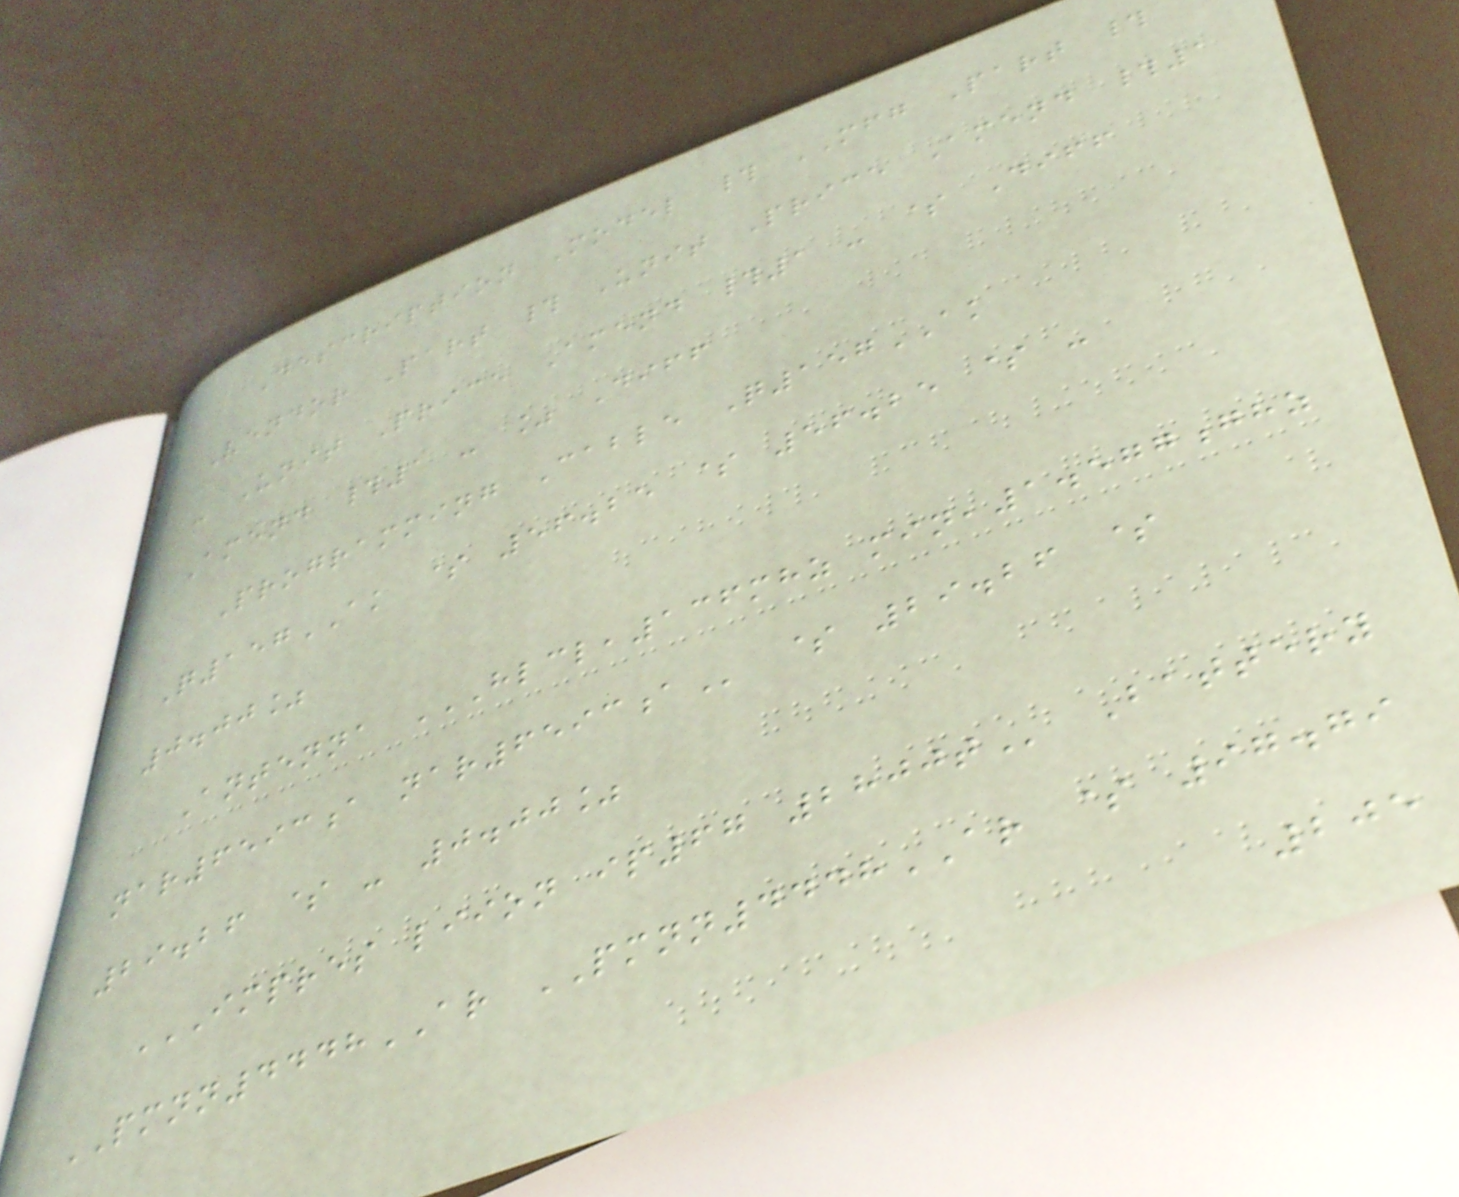Description Model # MFG Part #
Vendor Part # Unit Price Amend #1
- Unit Price Amend #1 - $ Diff
Amend #1 - % Diff
Programming Cable Q157AK
Q157AK $ 56.25 $ 56.25 $ -
0.00%
Antenna HLCL,136MHZ MIN,1.577GHZ
NAR6593A NAR6593A $ 29.26 $
29.26 $ - 0.00%
IMPRES LIION IP67 2800T Battery
PMNN4448AR PMNN4448AR $ 97.79
205
